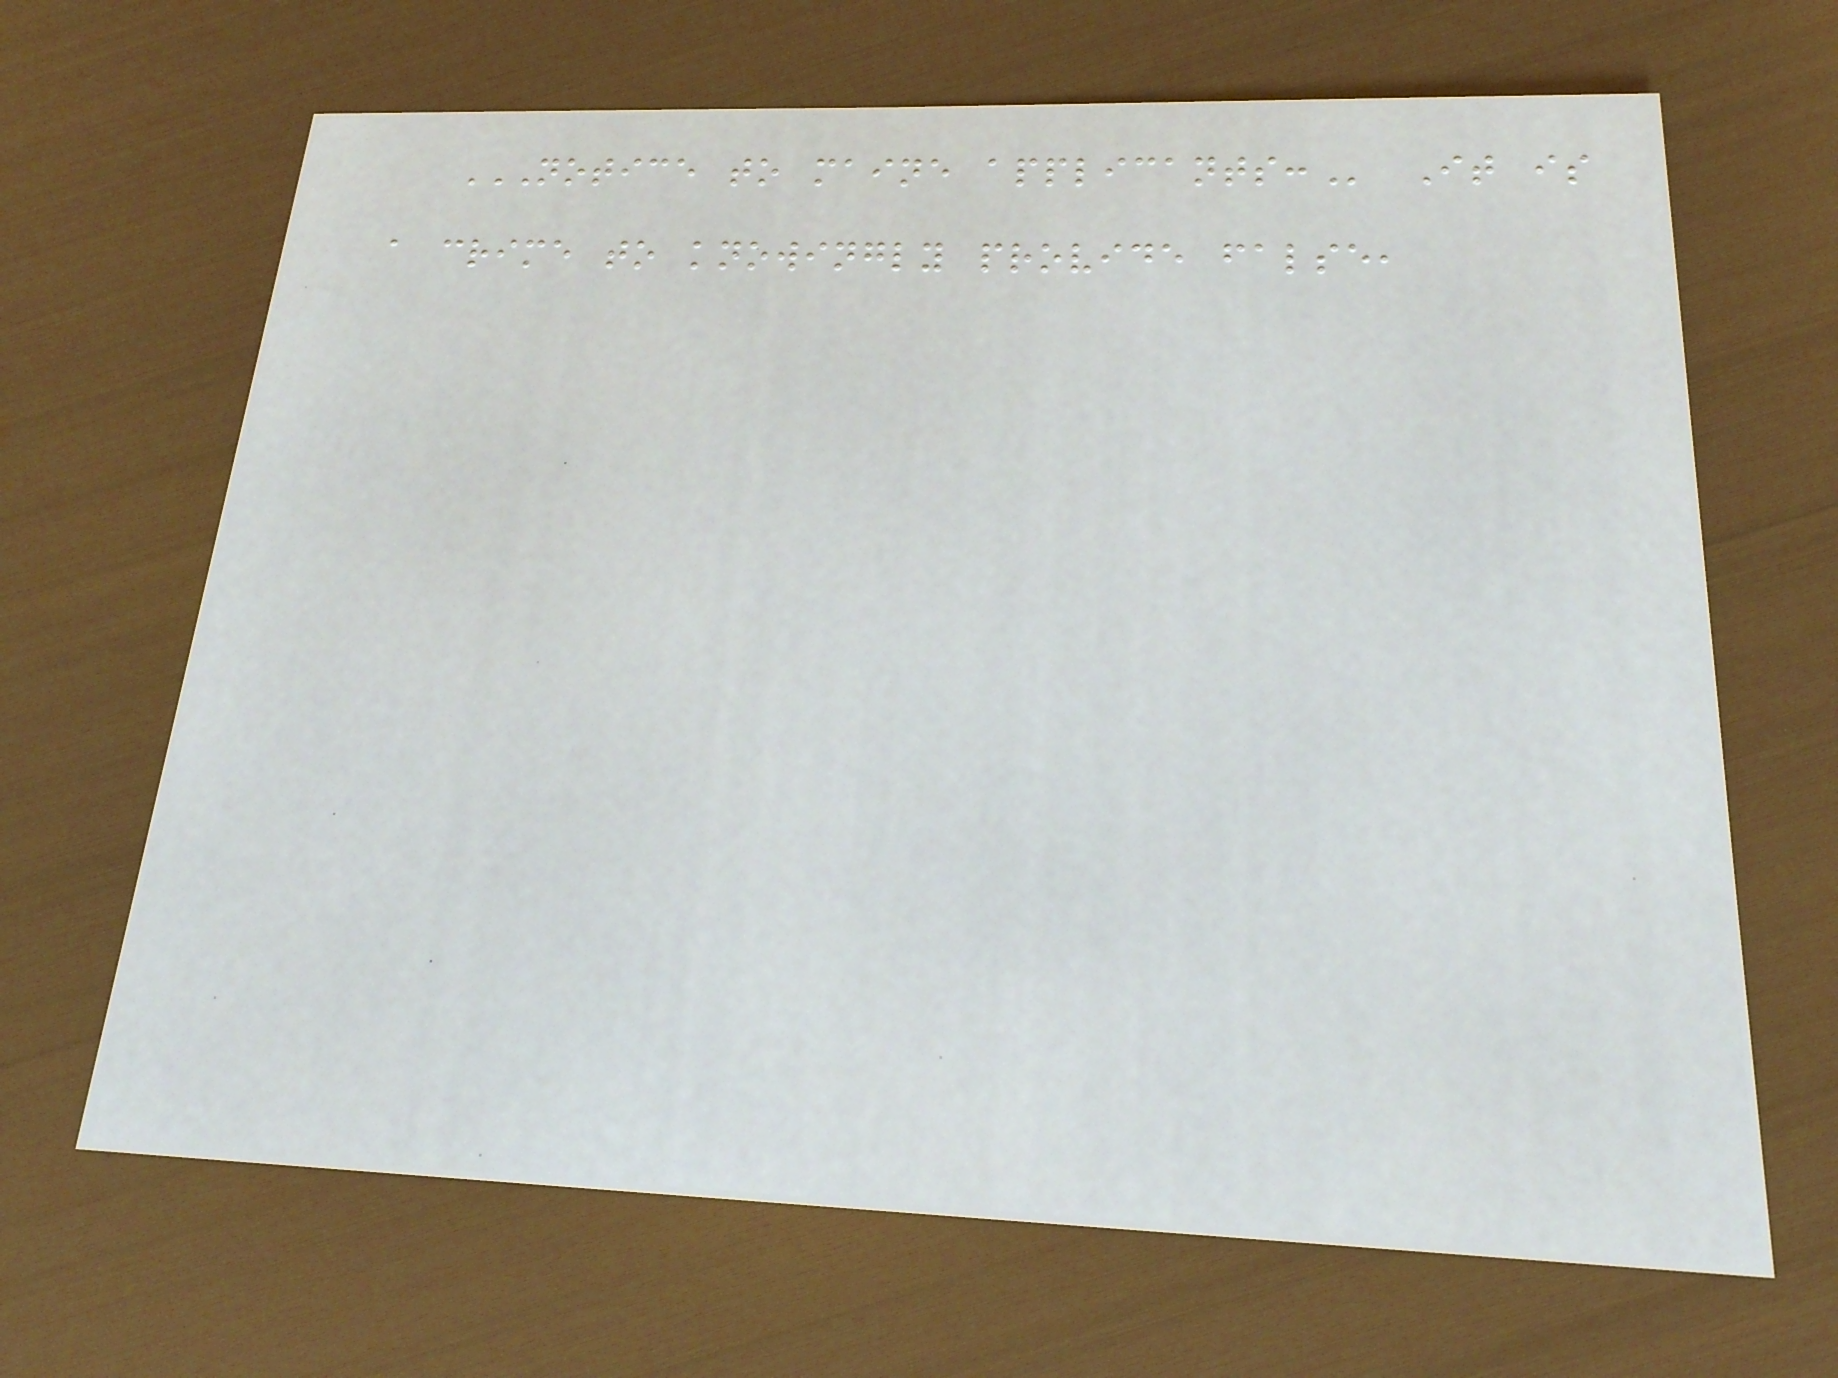NOTICE TO MAINE APPLICANTS: It is
a crime to knowingly provide false,
